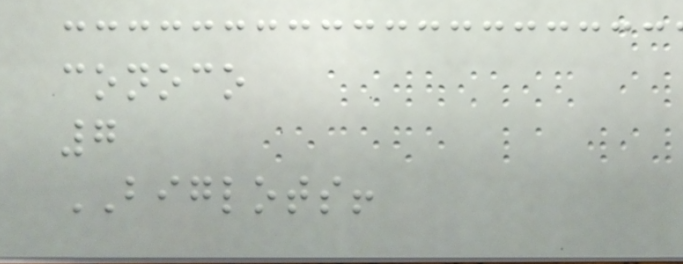conoco
7
BIGLOTS!
